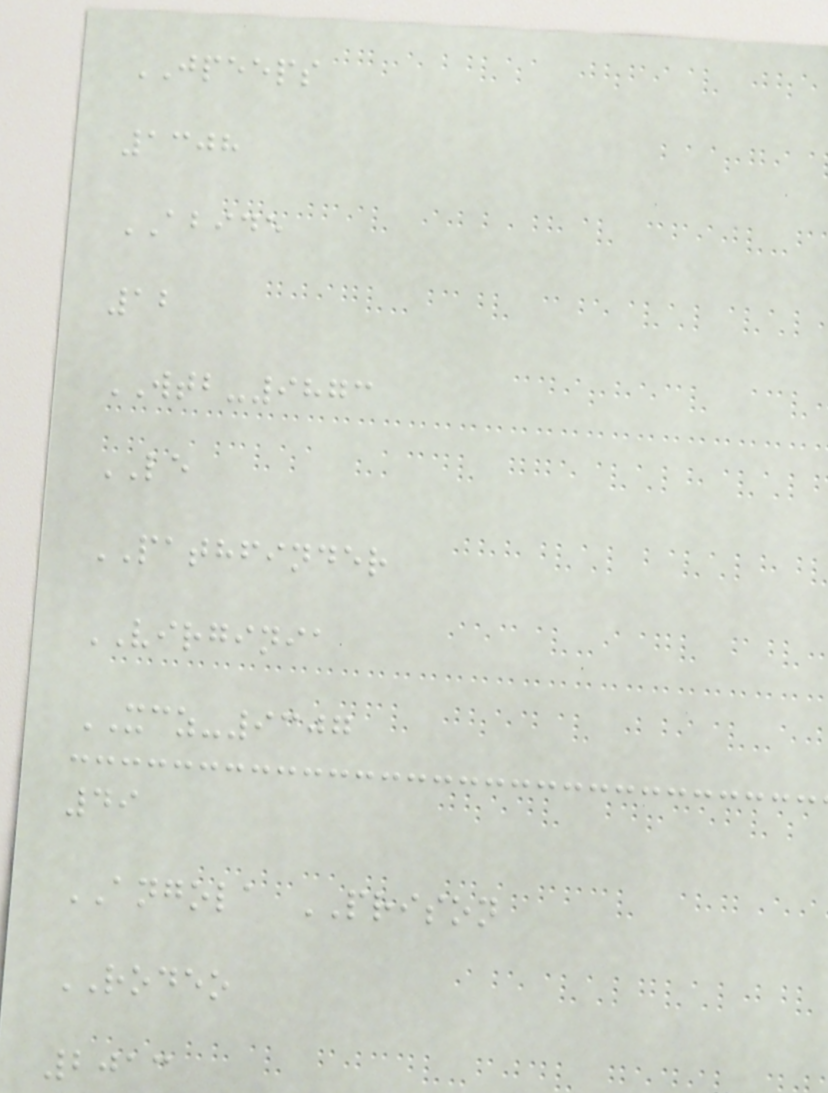JPEEPS
1308
ABIDE
12
WTB-9873
LE
PATHFINDER
VIRGINIA
XCZ-9307
49
ANGOLA PRISON
RODEO
2013
